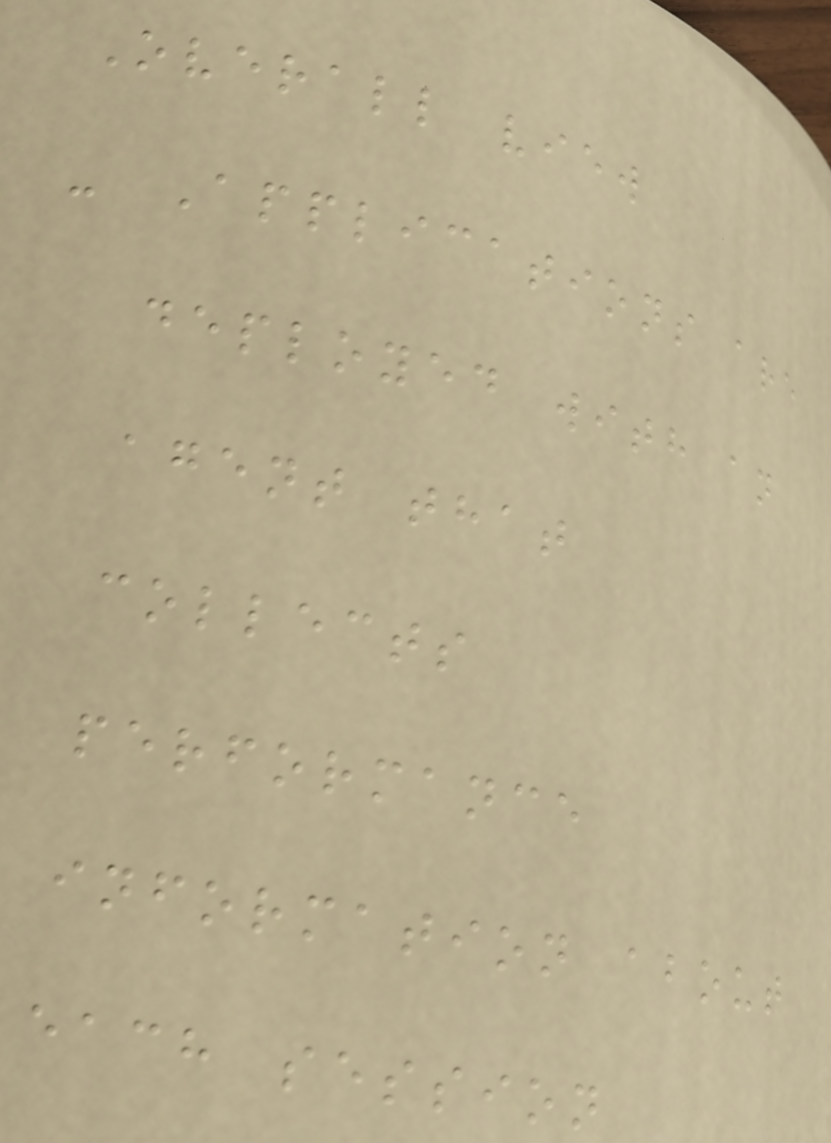Overall view
- Applications are
deployed with an
agent that
collects
performance
information about
each session
